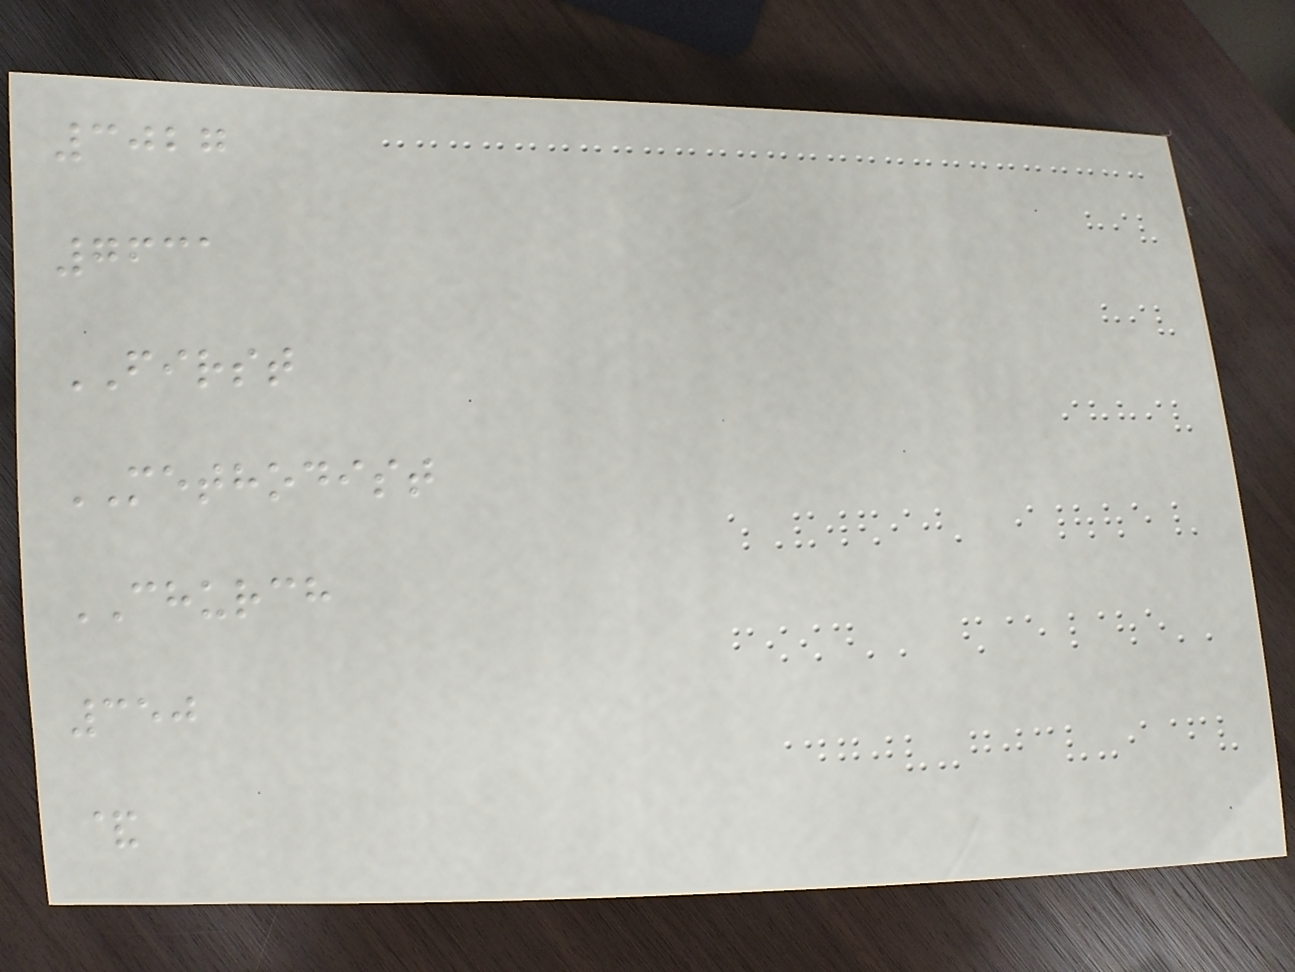3027
7631
FIRST
METHODIST
CHURCH
350
&
